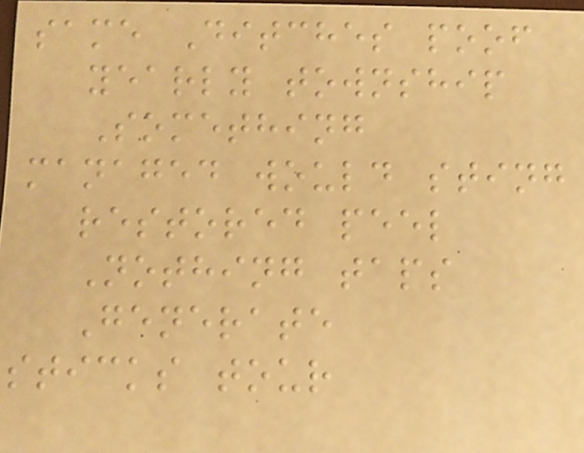same Ditches poof
yearly township
Something
managed would sting
restored peel
Nothing taps
Generate
sticks tour
